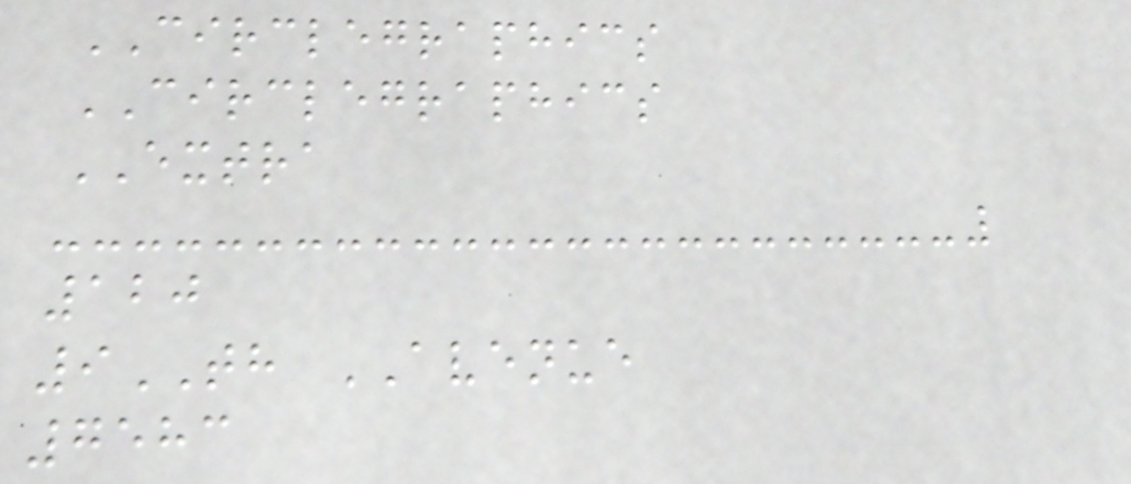CIRCLEGRAPHICS
CIRCLEGRAPHICS
EXTRA
120
9TH AVENUE
7583
